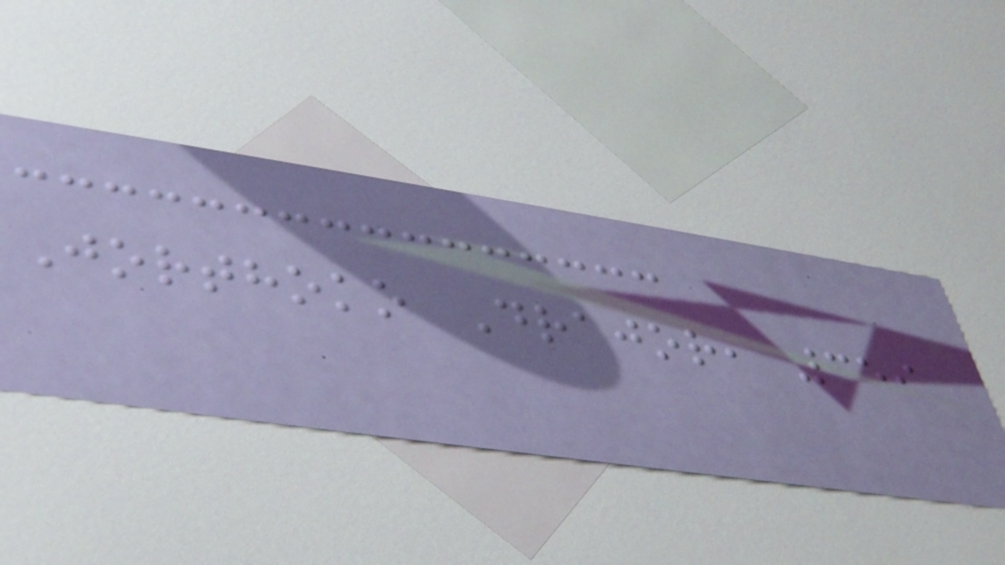Jorthoko Drajor, 359
